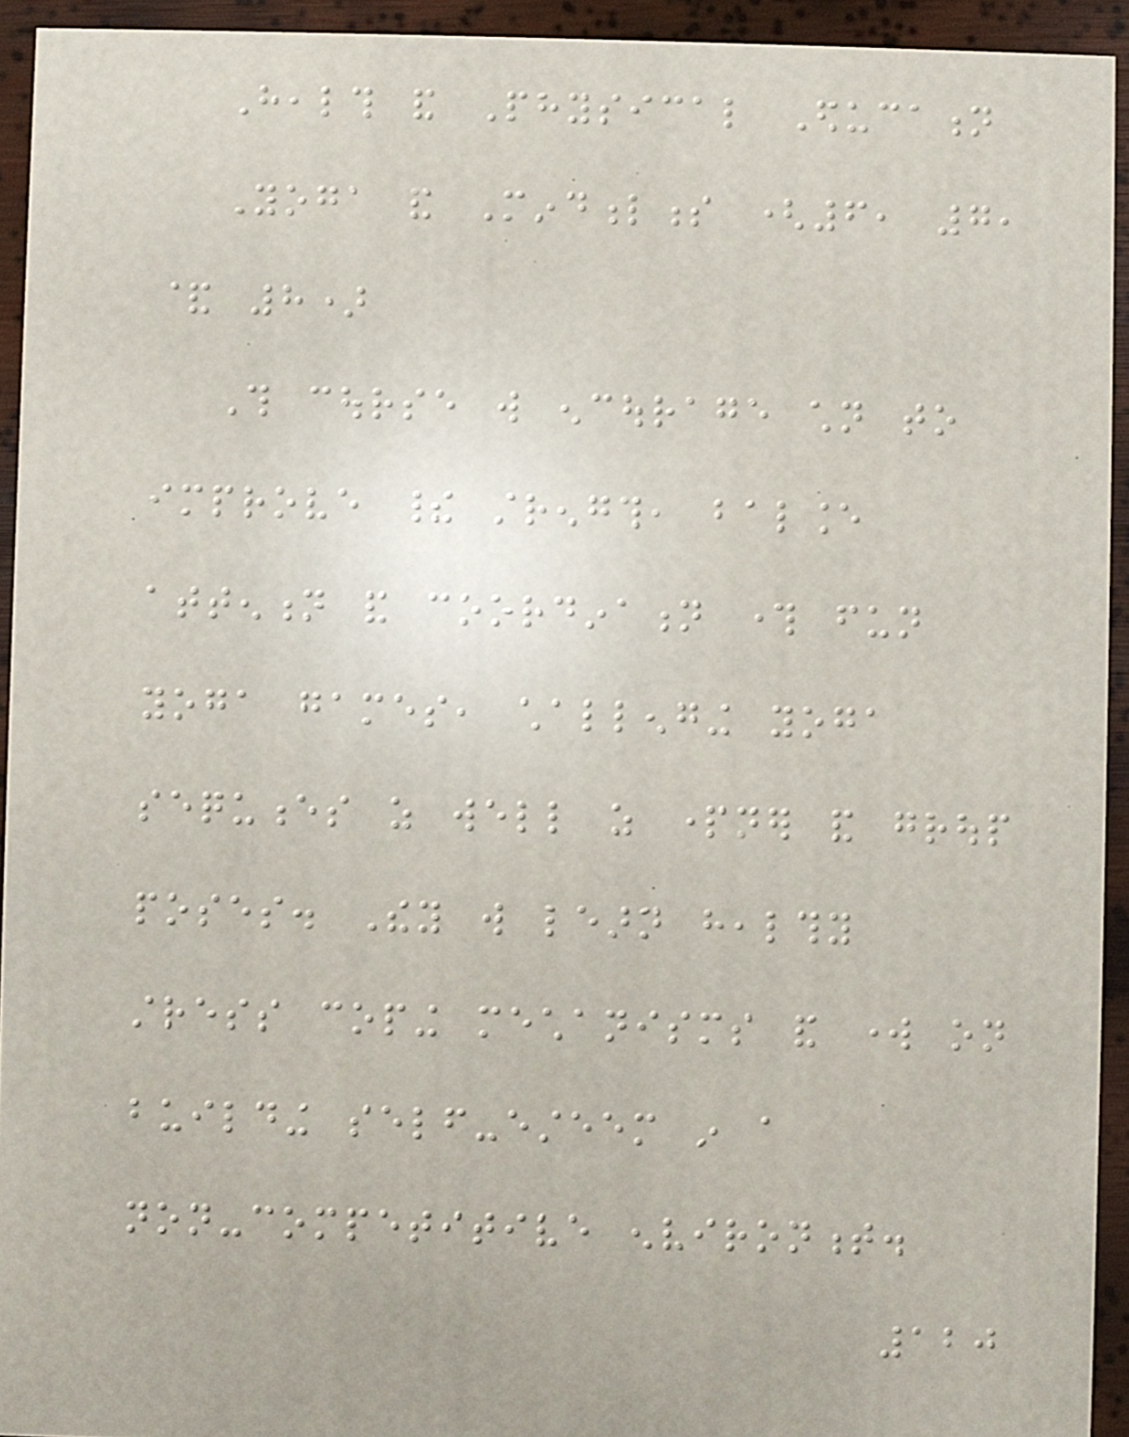Health and Physical Education
Yoga and Mindfulness (6, 7,
& 8)
This course will encourage children to
improve their strength, balance
attention and coordination through fun
yoga games, challenging yoga
sequences as well as partner and group
poses. They will learn healthy
stress coping mechanisms and work on
building self-esteem in a
non-competitive environment.
120
